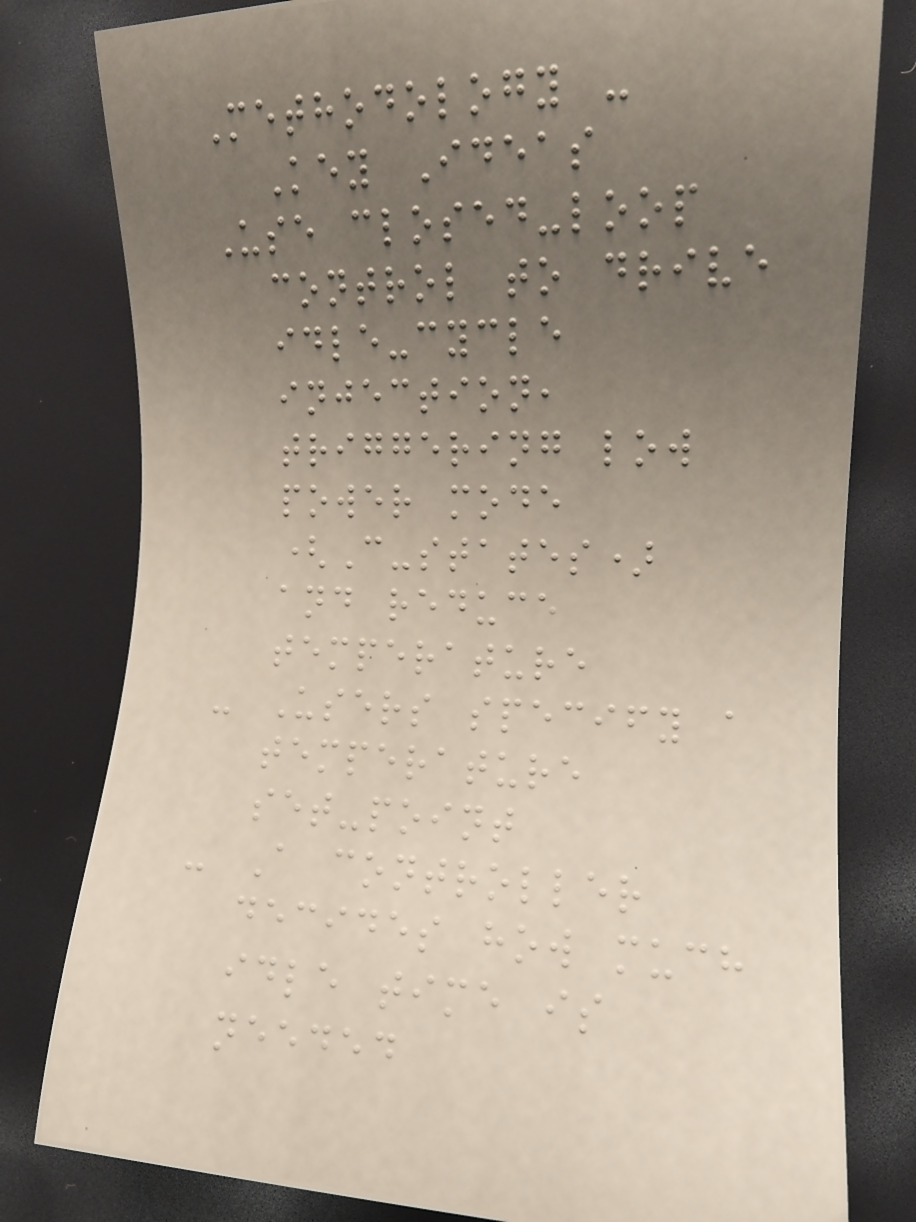Methodology -
Key Ideas
Use closed-loop
control to drive
idle-cycle
injection,
triggering low
power mode
(C-states)
and reduce
temperature
- Users specify a
temperature
set-point
- A controller
decides how much
idle time is
needed
